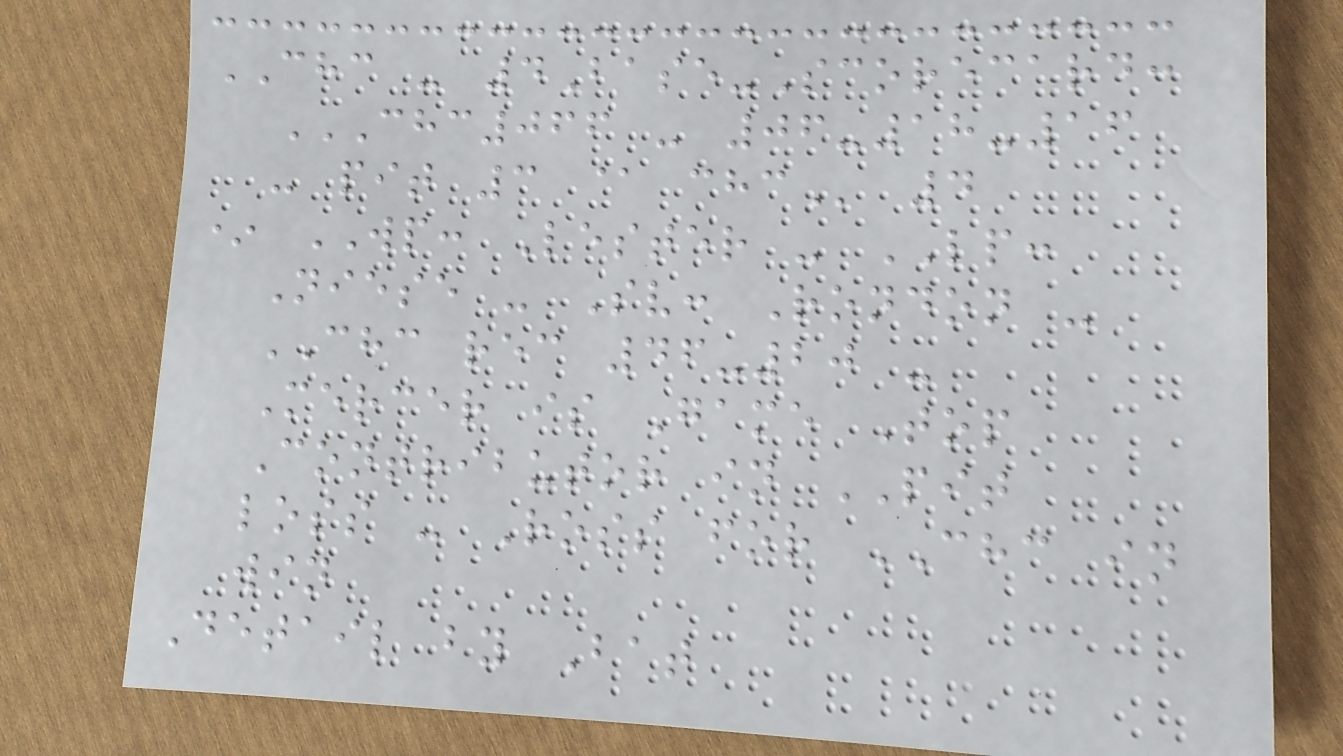CHC - 4Base-Scorecard:
CHC066 - 06-18-16
- PIT 3 @ CHC 4
* WP: Lester - LP:
Niese - Sv: Rondon -
CHC rec 46-20 -
Mercer is Game Top
Contributor in PIT
loss - Ross for CHC in
win
Detail by Bat
